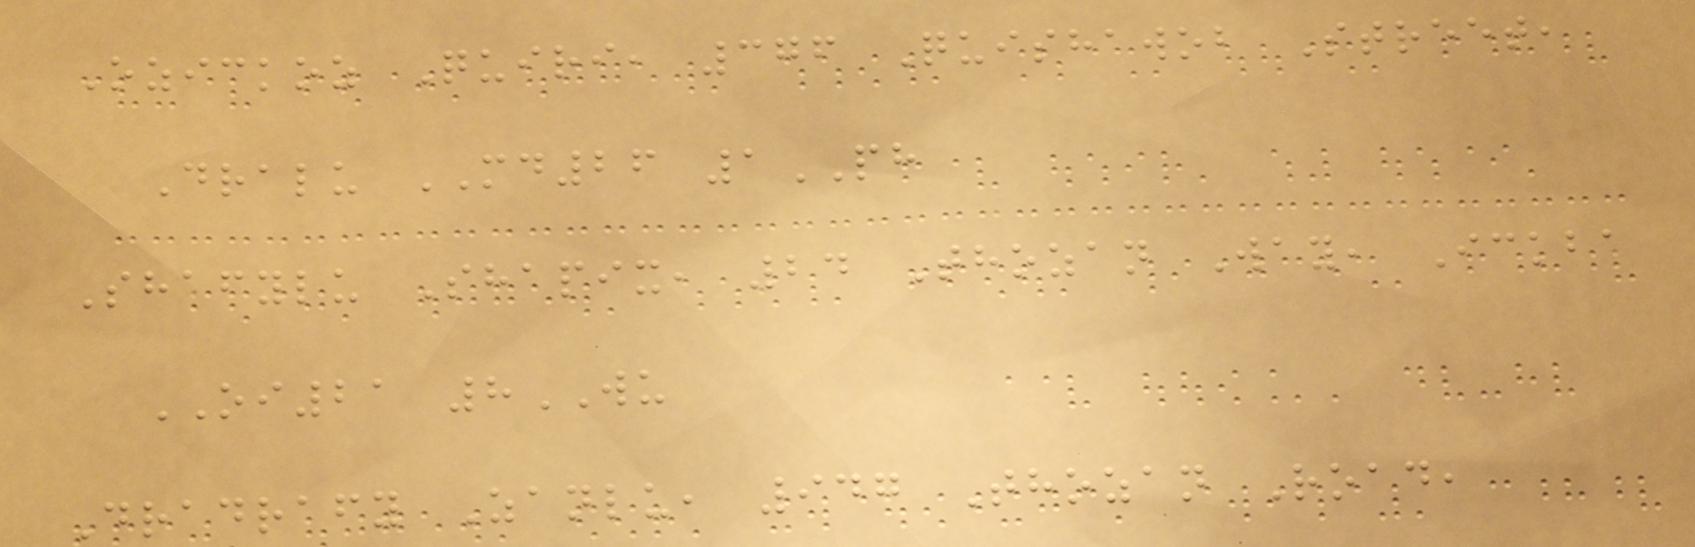Ozickoz Quiri, 376 Quishawob Street,
Dralu MD26 1PH
Shafylu Shapix, 24 Thozan Way, Ickba
OI21 8WU
Dradrafy Zanlu, 947 Thozan Road,
